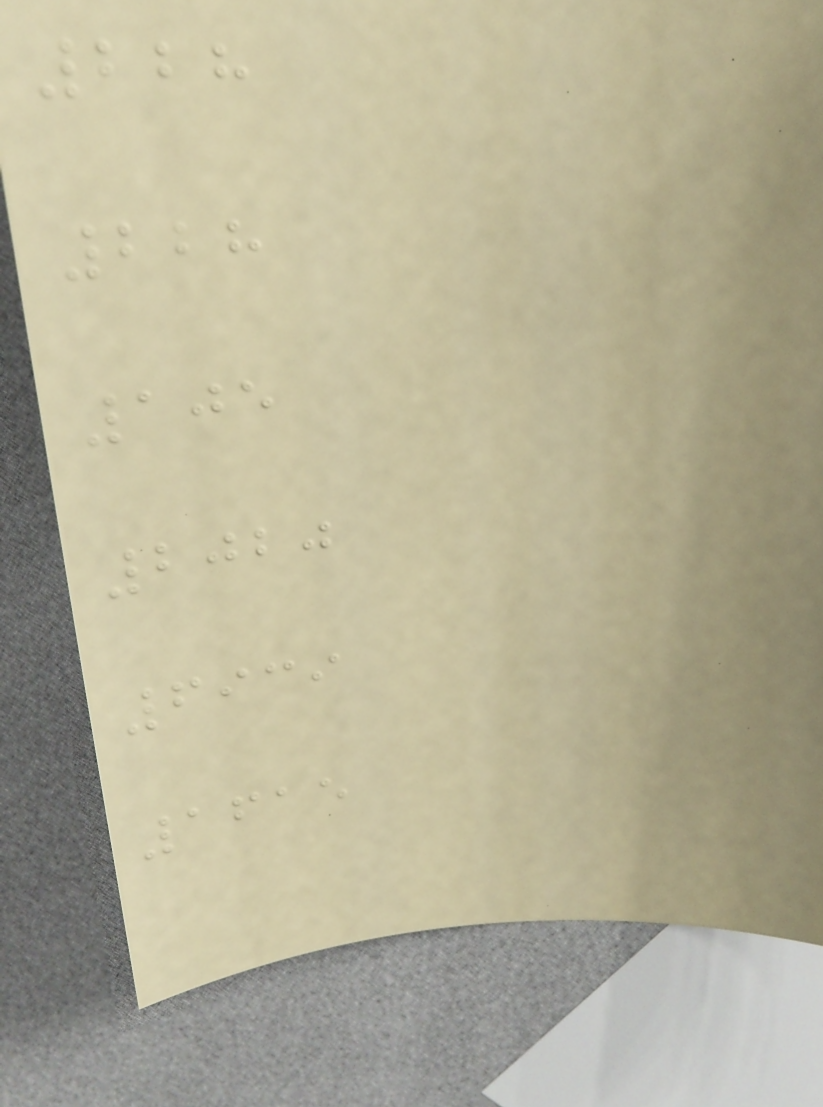228
228
105
2020
6939
1615
